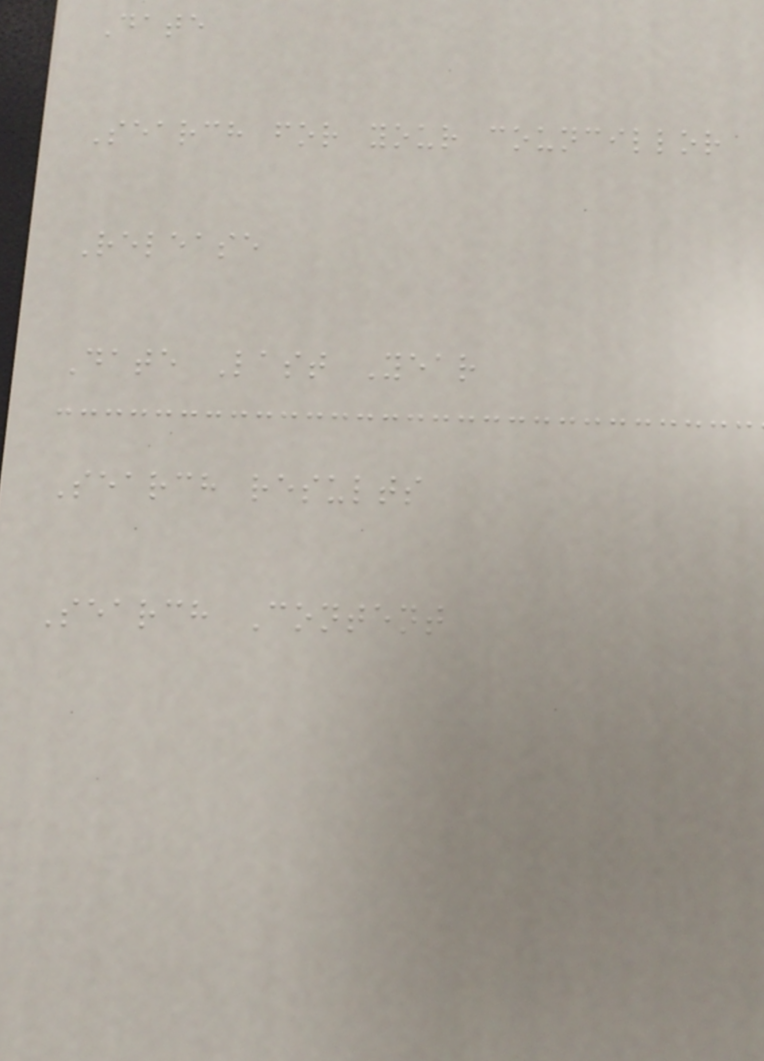Date
Search for your councillor
Release
Date Last Year
Search results
Search Content
